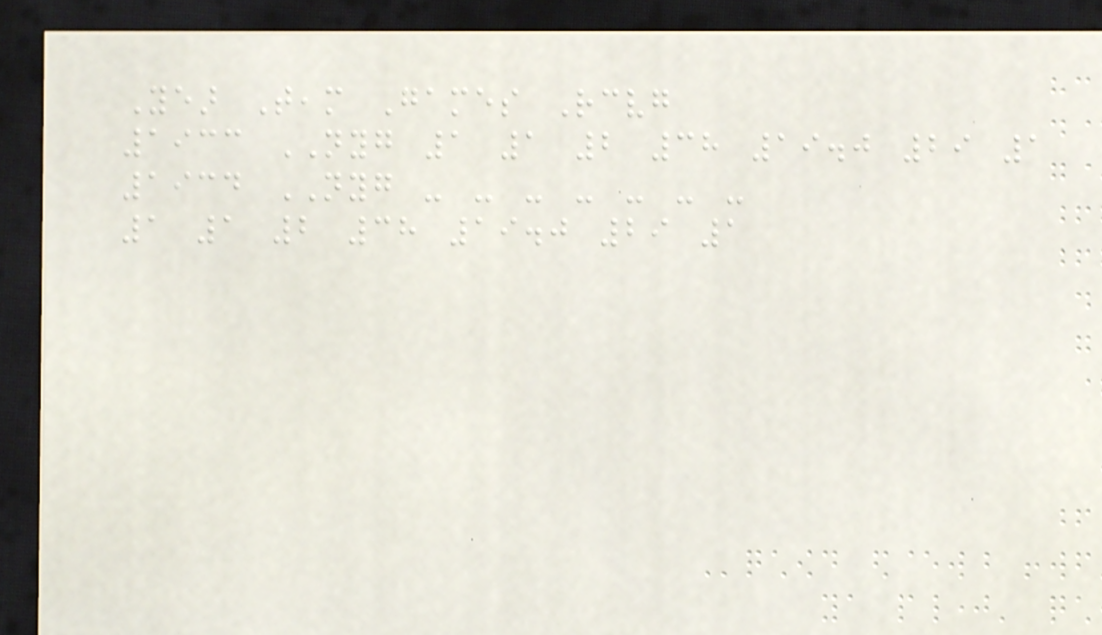Year Team Games Receiving
1933 NYG 1 1 2 38 19.0 29 1
1934 NYG - - - - - - -
1 1 2 38 19.0 29 1
